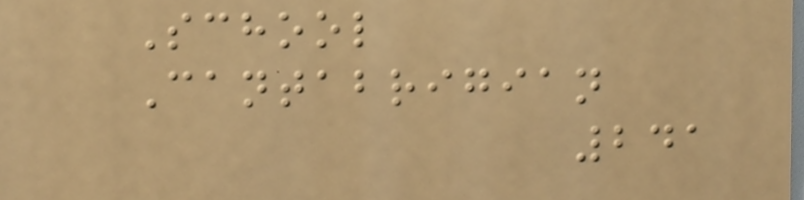School
Cantabrigian
241
